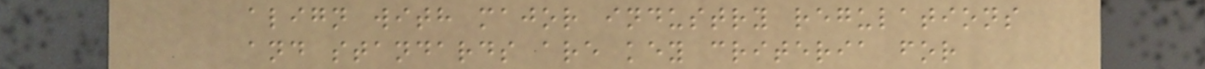align with major industry regulations
and standards are key criteria for
